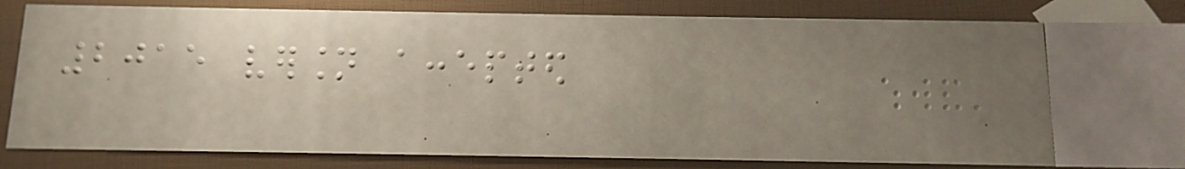2015 version accepted
